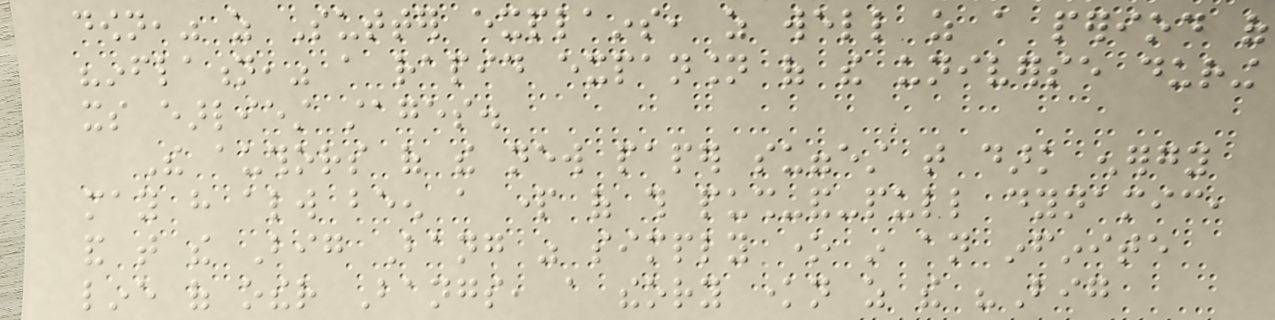down," as Sutter explains, as well as a period of
"inflation," a rapid expansion of the universe during
its earliest stages.
The authors of the new paper suggest that dark energy
may have always been a part of this push-and-pull dynamic,
and that the Big Bang was simply one in an infinite
line of other Bangs, a theory known as the "Big
